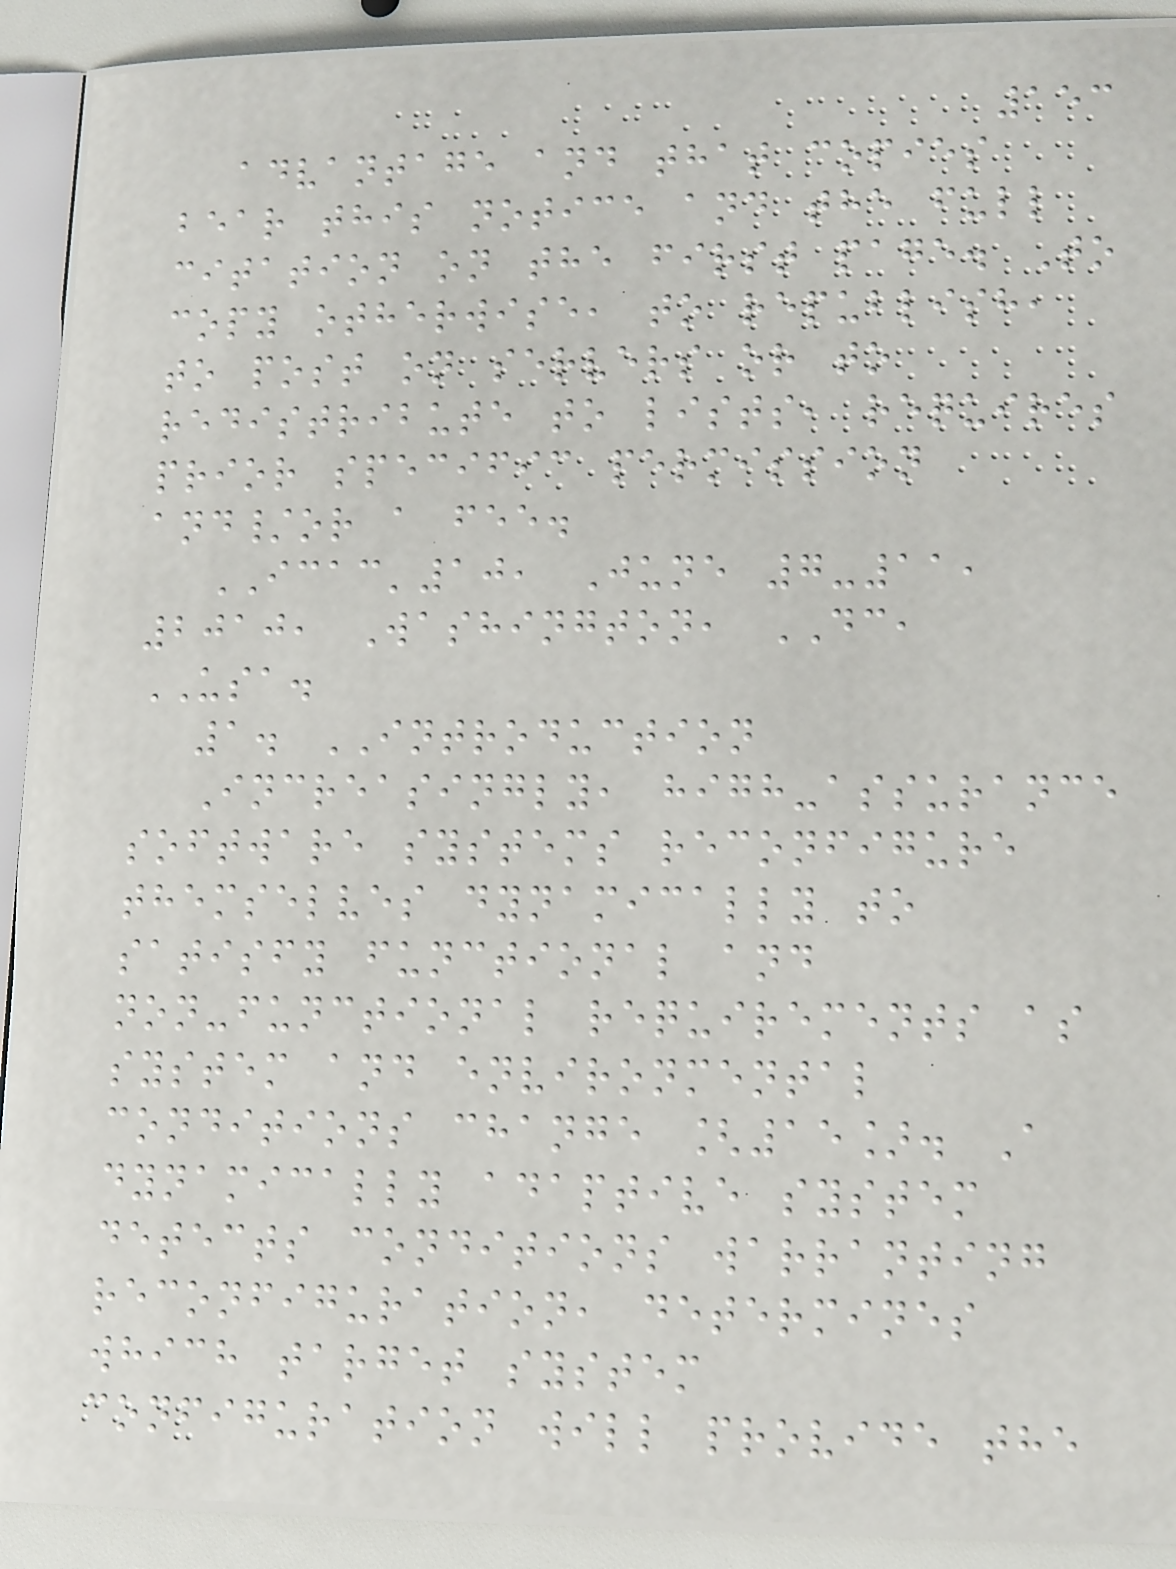153
advantage and that copies
bear this notice and the full
citation on the first page. To
copy otherwise, to republish,
to post on servers or to
redistribute to lists, requires
prior specific permission
and/or a fee.
ICAC'10, June 7-11,
2010, Washington, DC,
USA.
1. INTRODUCTION
Increasingly, high-assurance
software systems reconfigure
themselves dynamically to
satisfy functional and
non-functional requirements as
system and environmental
conditions change [15]. A
dynamically adaptive system
detects conditions warranting
reconfiguration, determines
which target system
configuration will provide the
